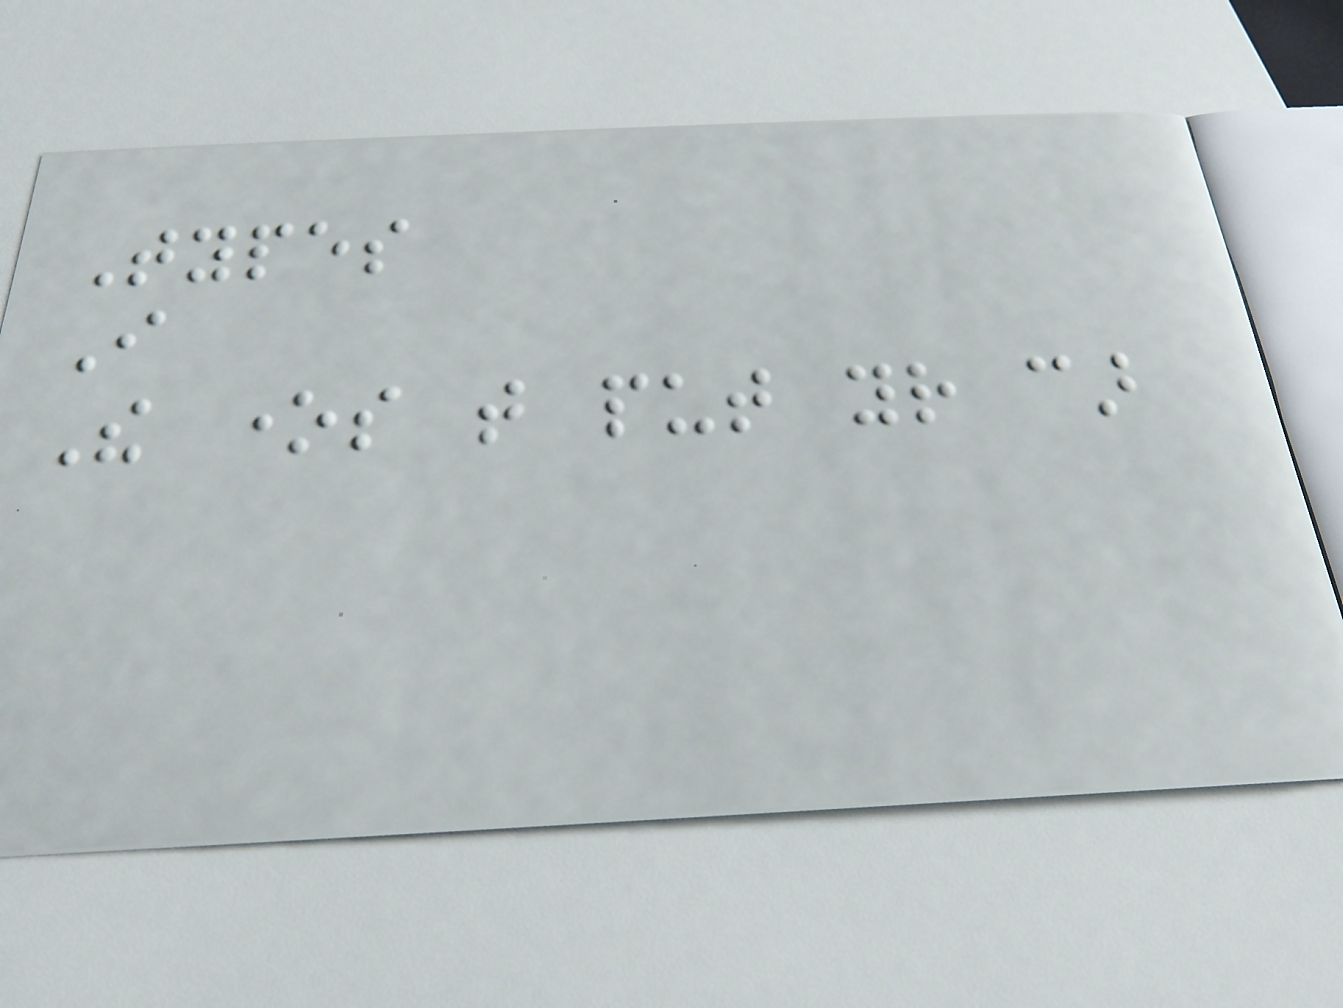Types
I
The ones that put your car
